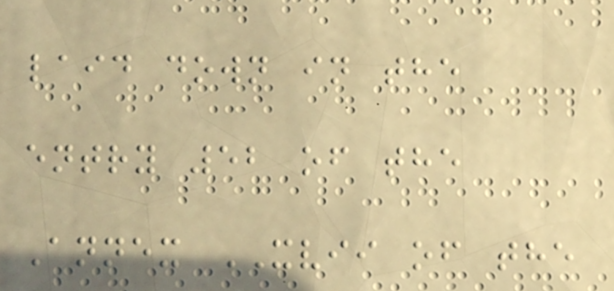laid down in the
entry 52 of the
Annex XVII of the
